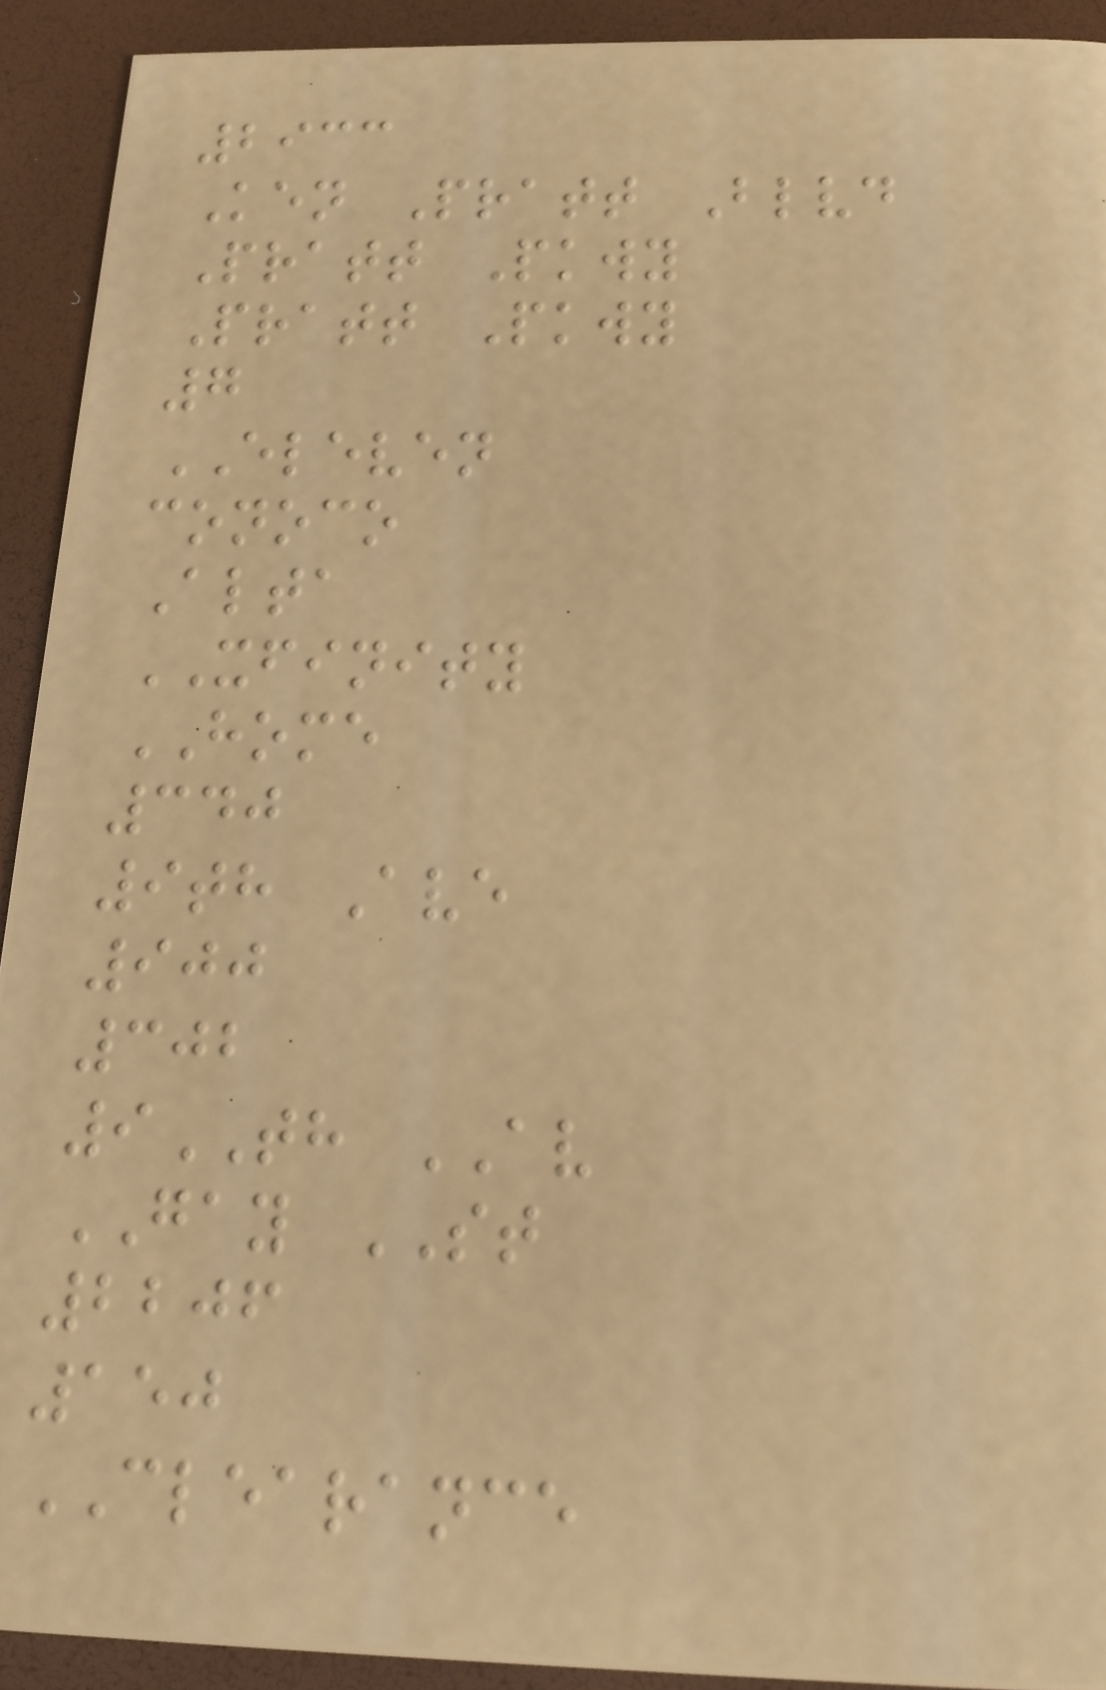2933
Ken Pratt Blvd
Pratt Pkwy
Pratt Pkwy
7
ELEVEN
conoco
Alta
XFINITY
HOME
340
9th Ave
900
302
9TH AV
GAY ST
2206
150
CLEARANCE
